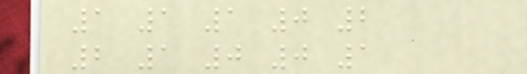1 1 1 0 2
2 1 0 0 1
